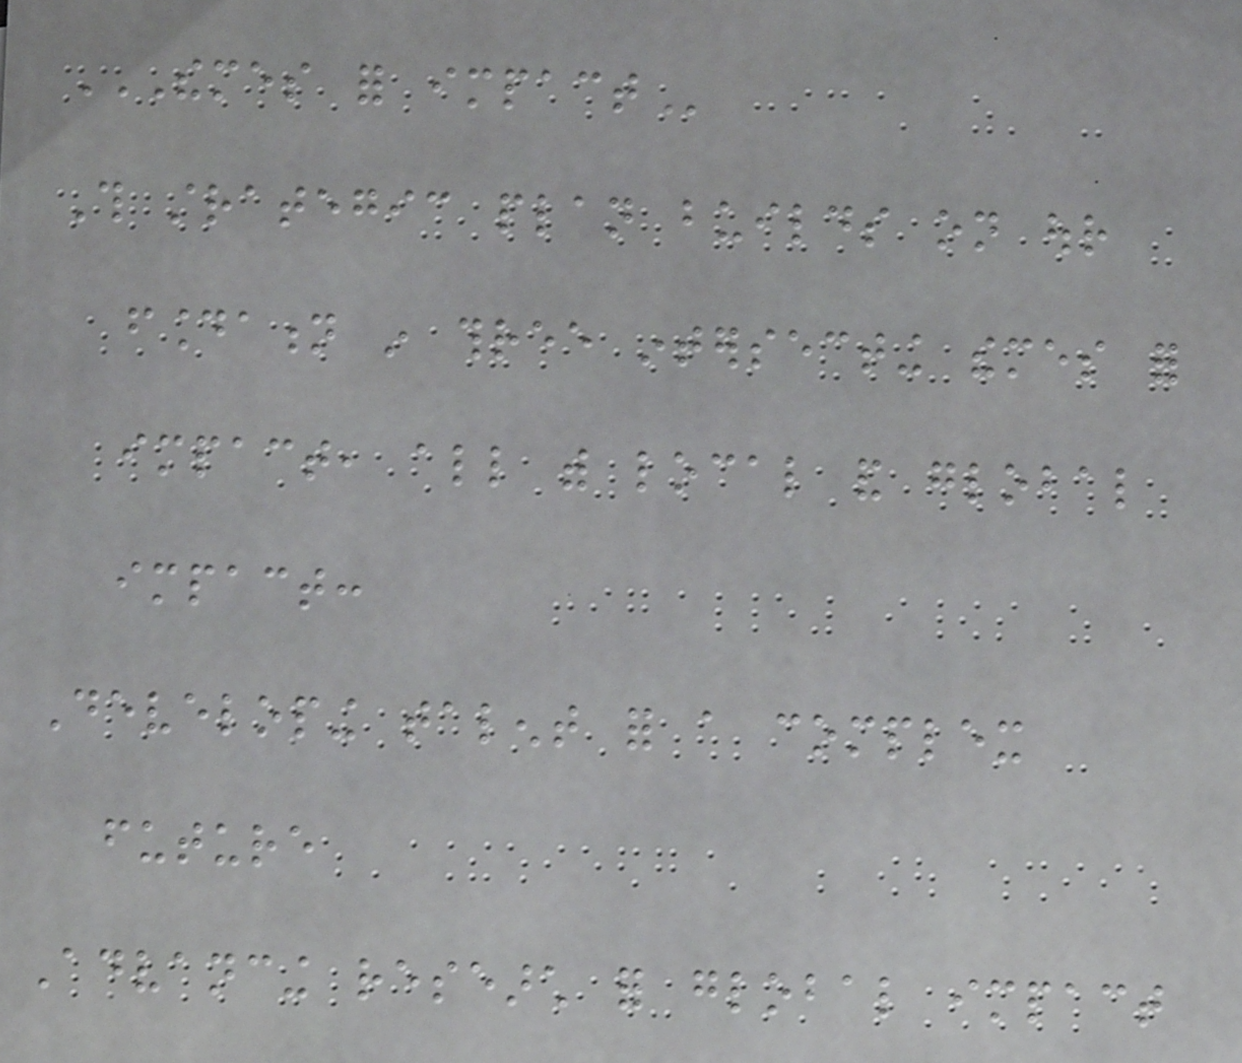THEMES FOR IMPACT
This strategic plan builds on our
foundation in three intersecting themes for
impact, all with local and global
impact:
Developing talent for a complex
future
Advancing research for global impact
